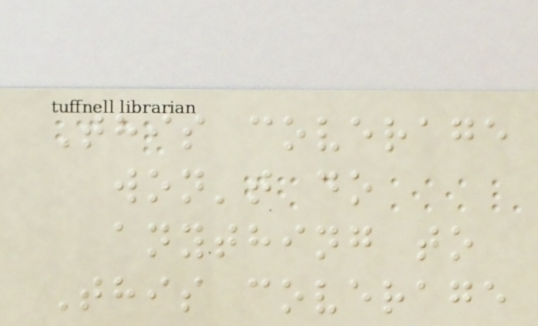This coverage
won't do
anything to
This coverage
